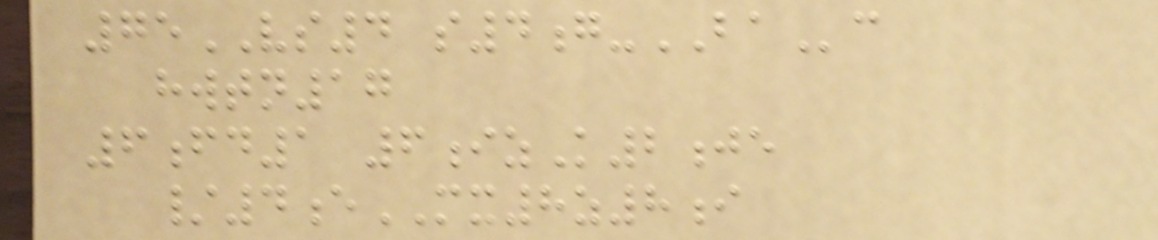75VS4 s4g-BAc
hwtn17
6fd1 6izK2je
/4eMX8z8i
